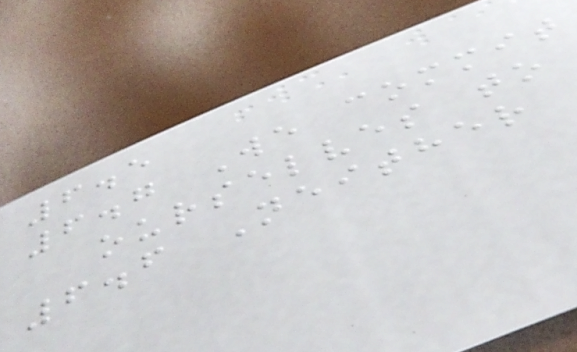6.5
6.7 We commit
ourselves to
6.6 Neither
